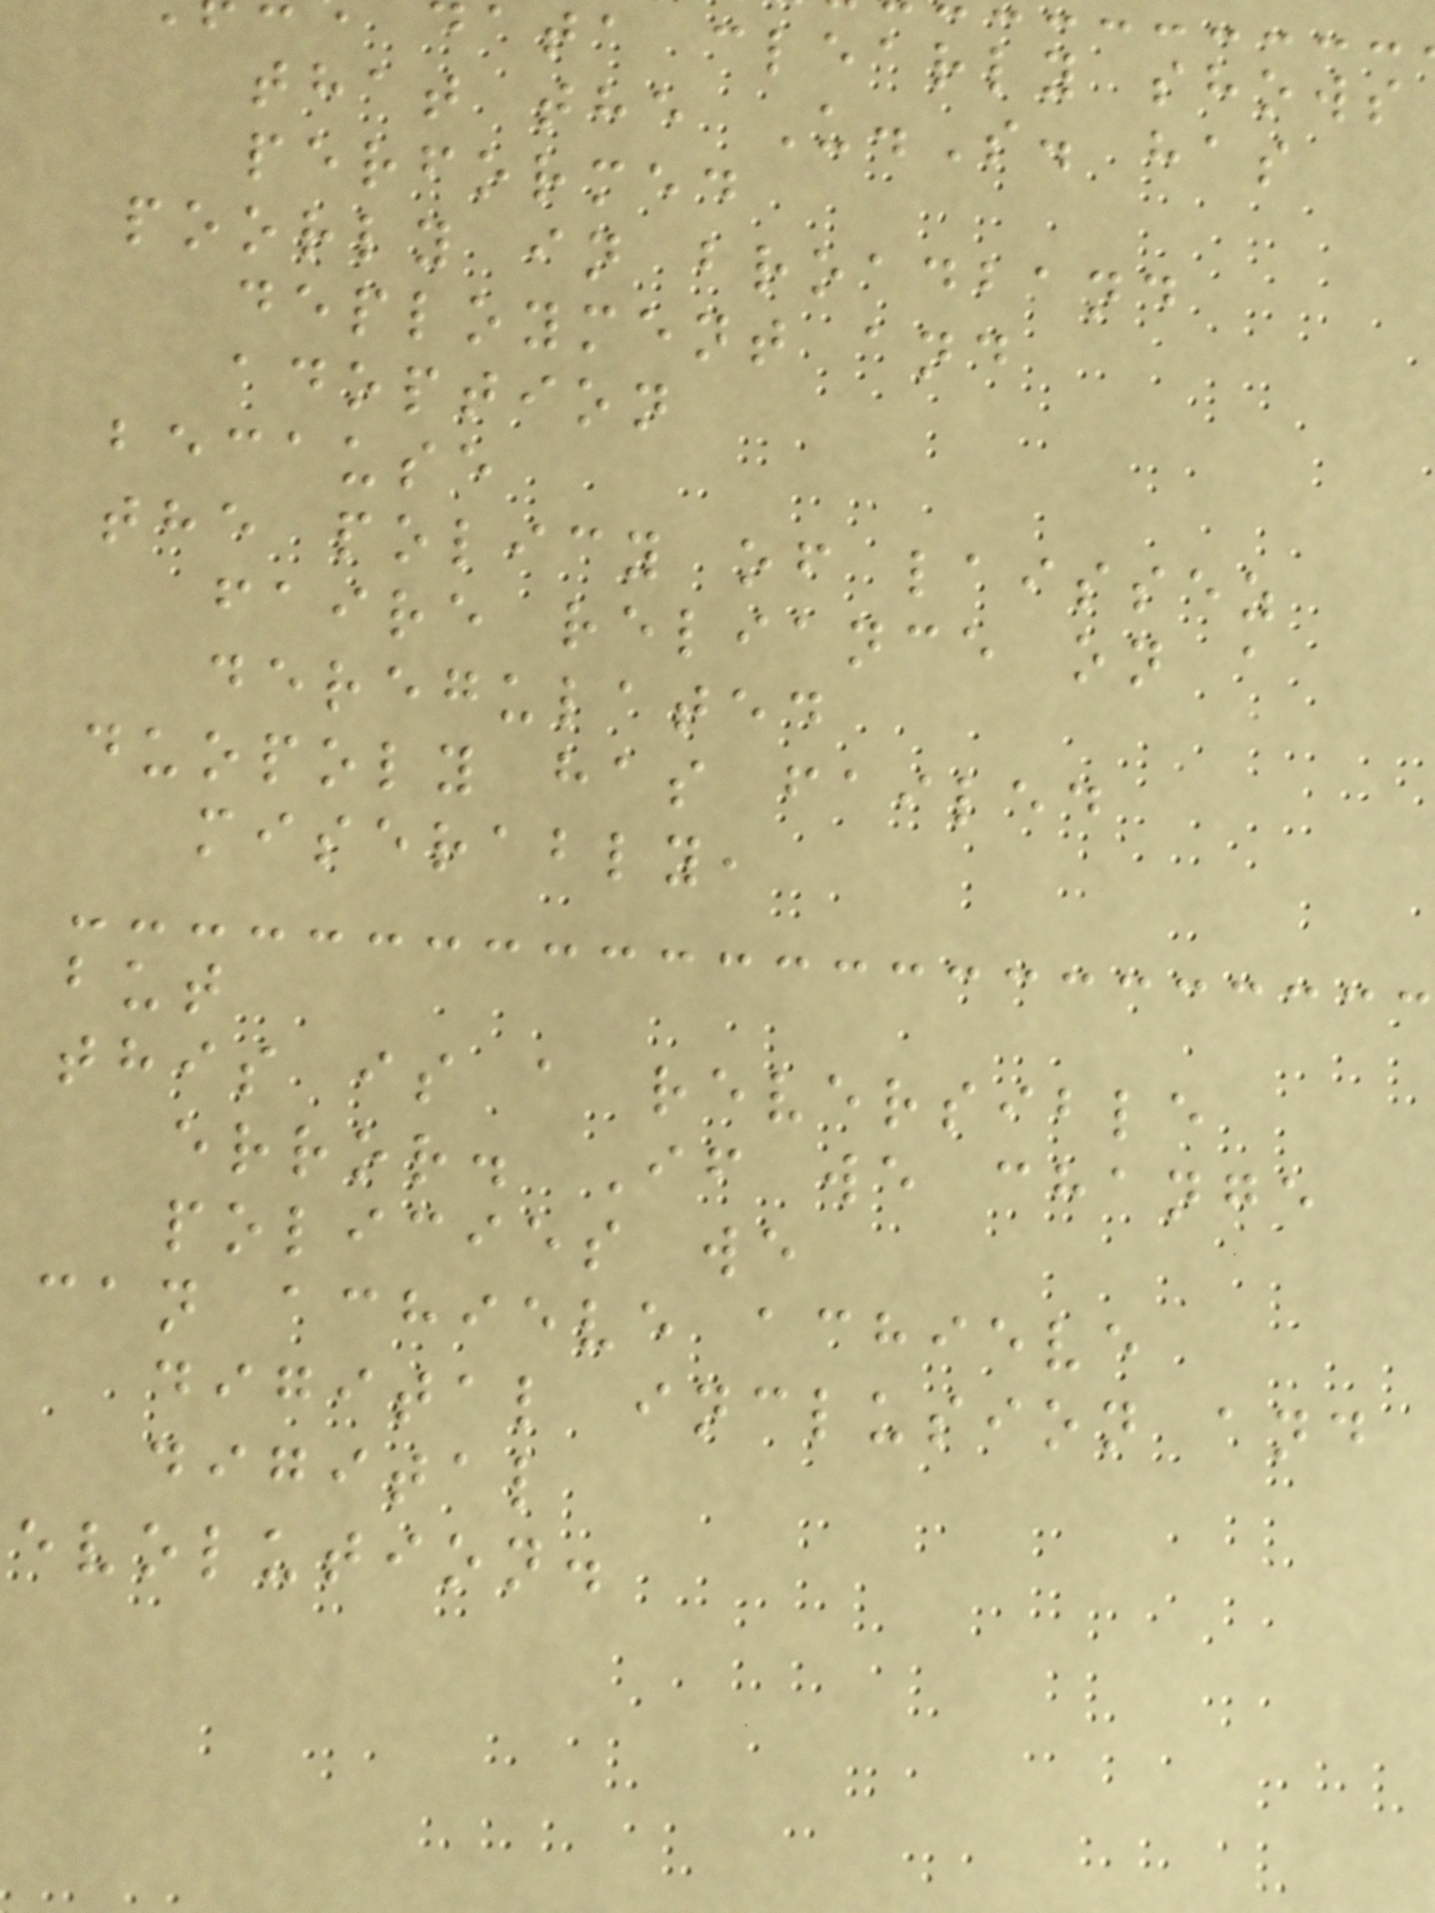ata clearly shows
that the U.S. has
performed
poorly in broadband
deployment and
adoption
because
the policy of laissez
faire reliance on a
deregulated
duopoly has failed
miserably,
but
this is a reversible
error. If we change
policies we
can achieve achieve
digital inclusion and
digital
evolution.
